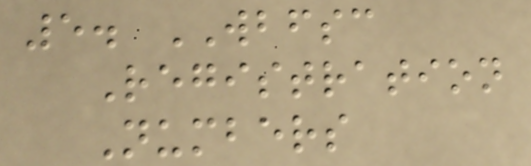5. WBFSC
Registration
Numbers
